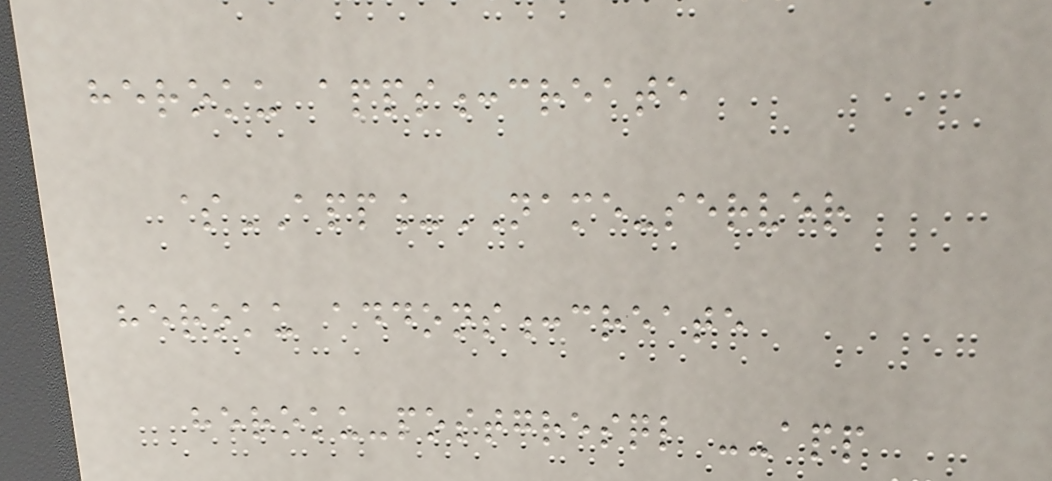heroku apps:create
$APP_NAME-server
heroku addons:create
heroku-postgresql --app
